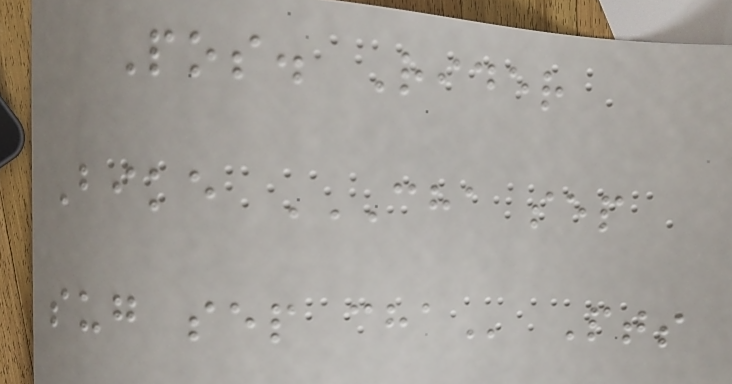Pos. Rider
Bike CHA SEP
SUG SEP CHA Pts
